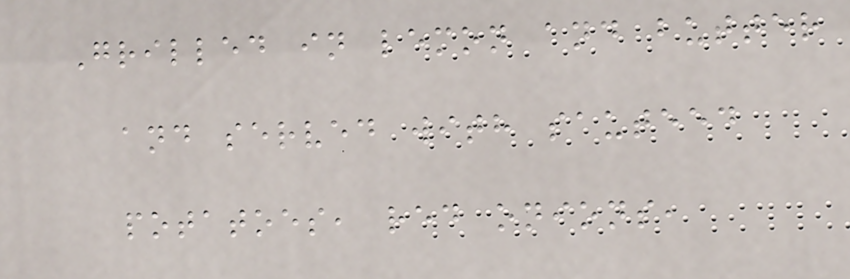Grilled in lemon and butter
and served with sauteed
potatoes, red onions,
